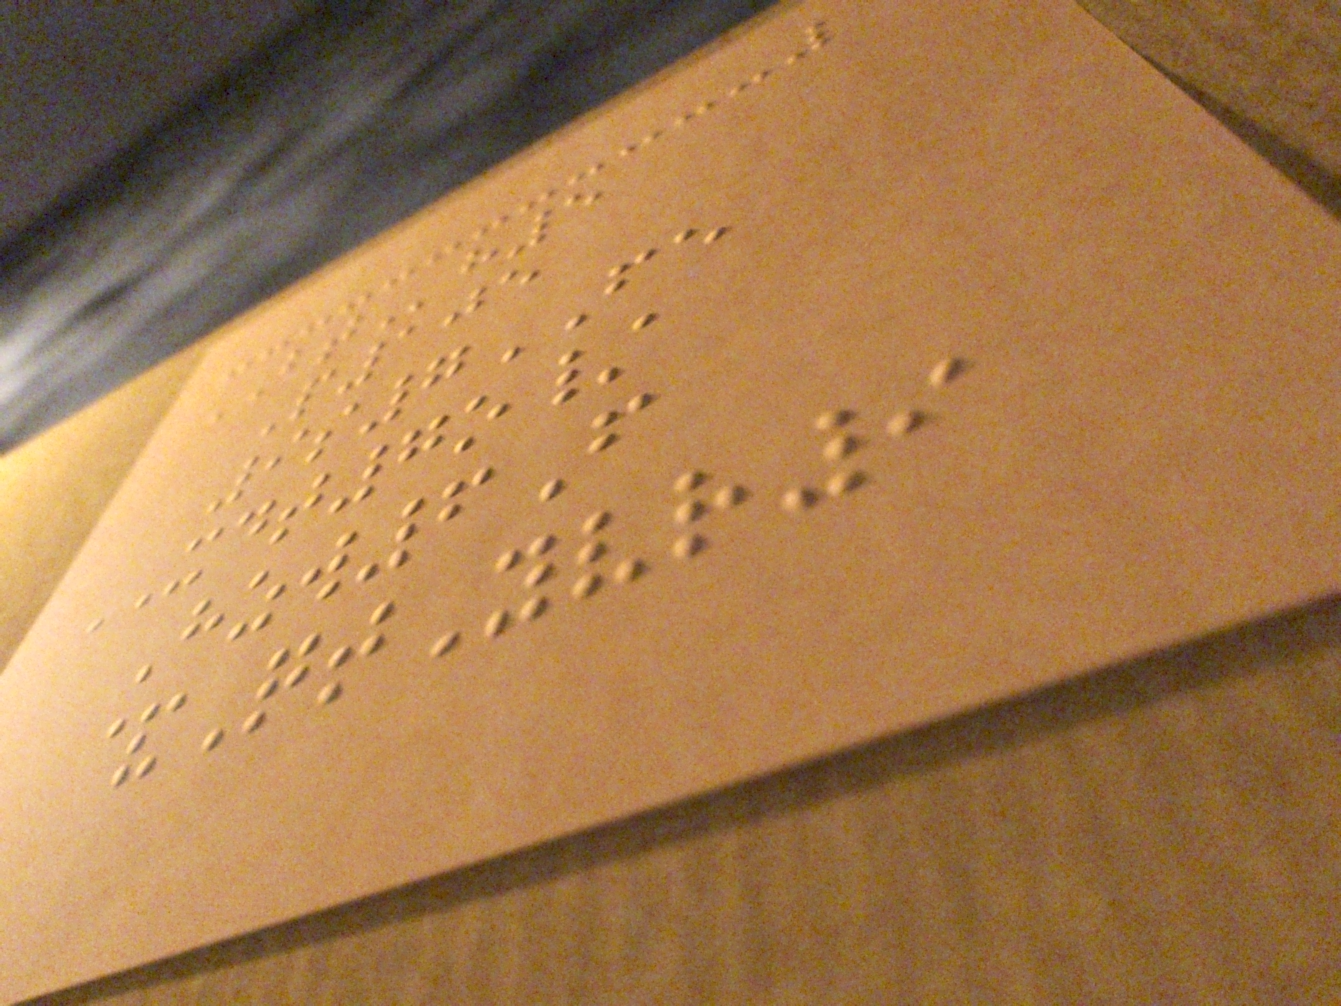BTh5
P105
9s7FE
XDT7o/
Hzw6F
&QtYvr9
